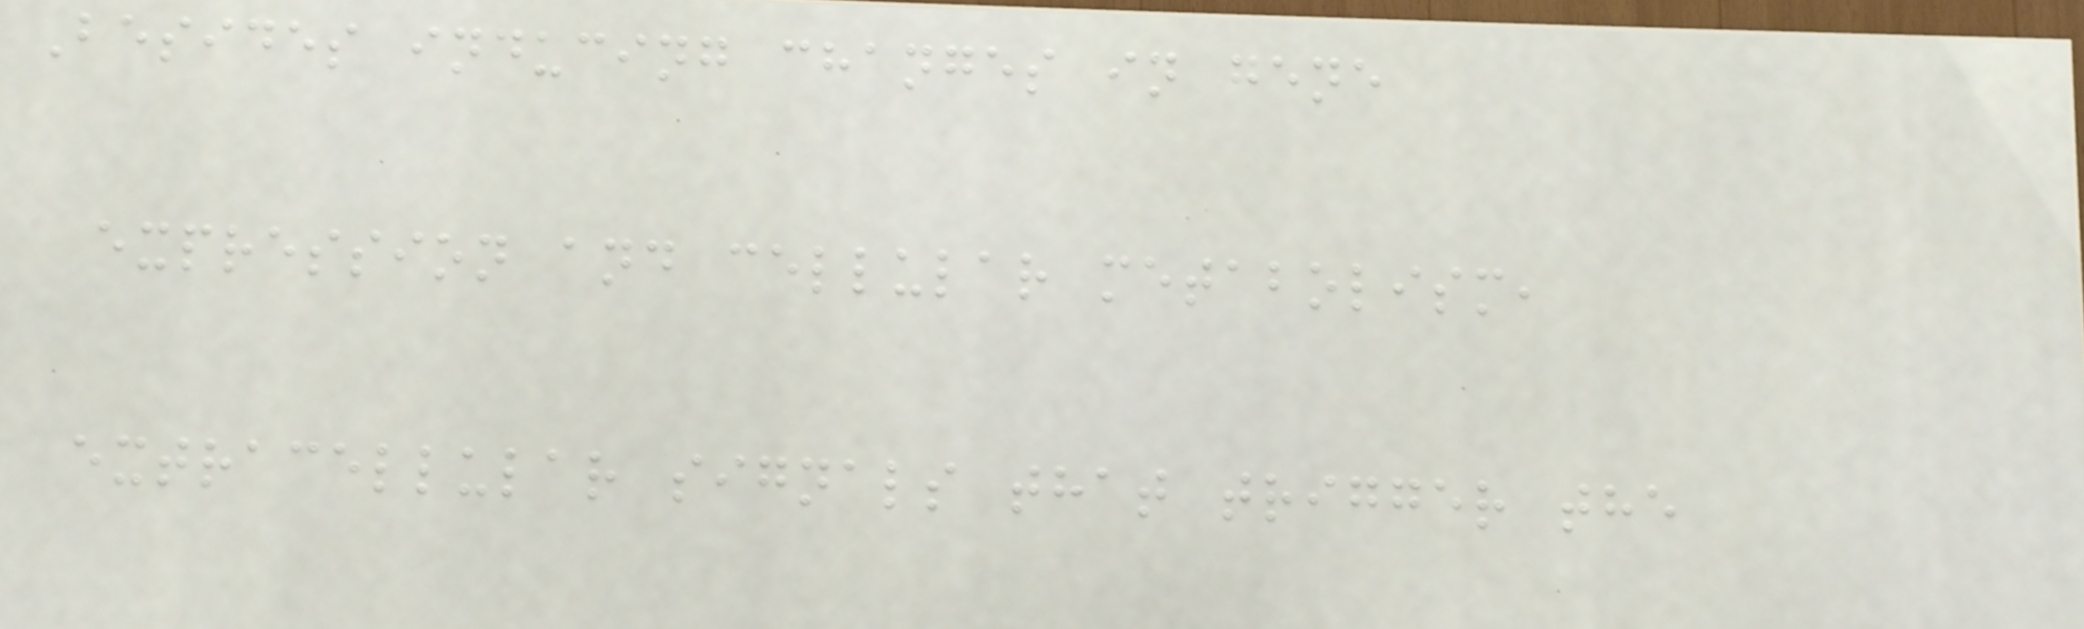Besides inducing changes in gene
expression and cellular metabolism,
extracellular signals that trigger the
